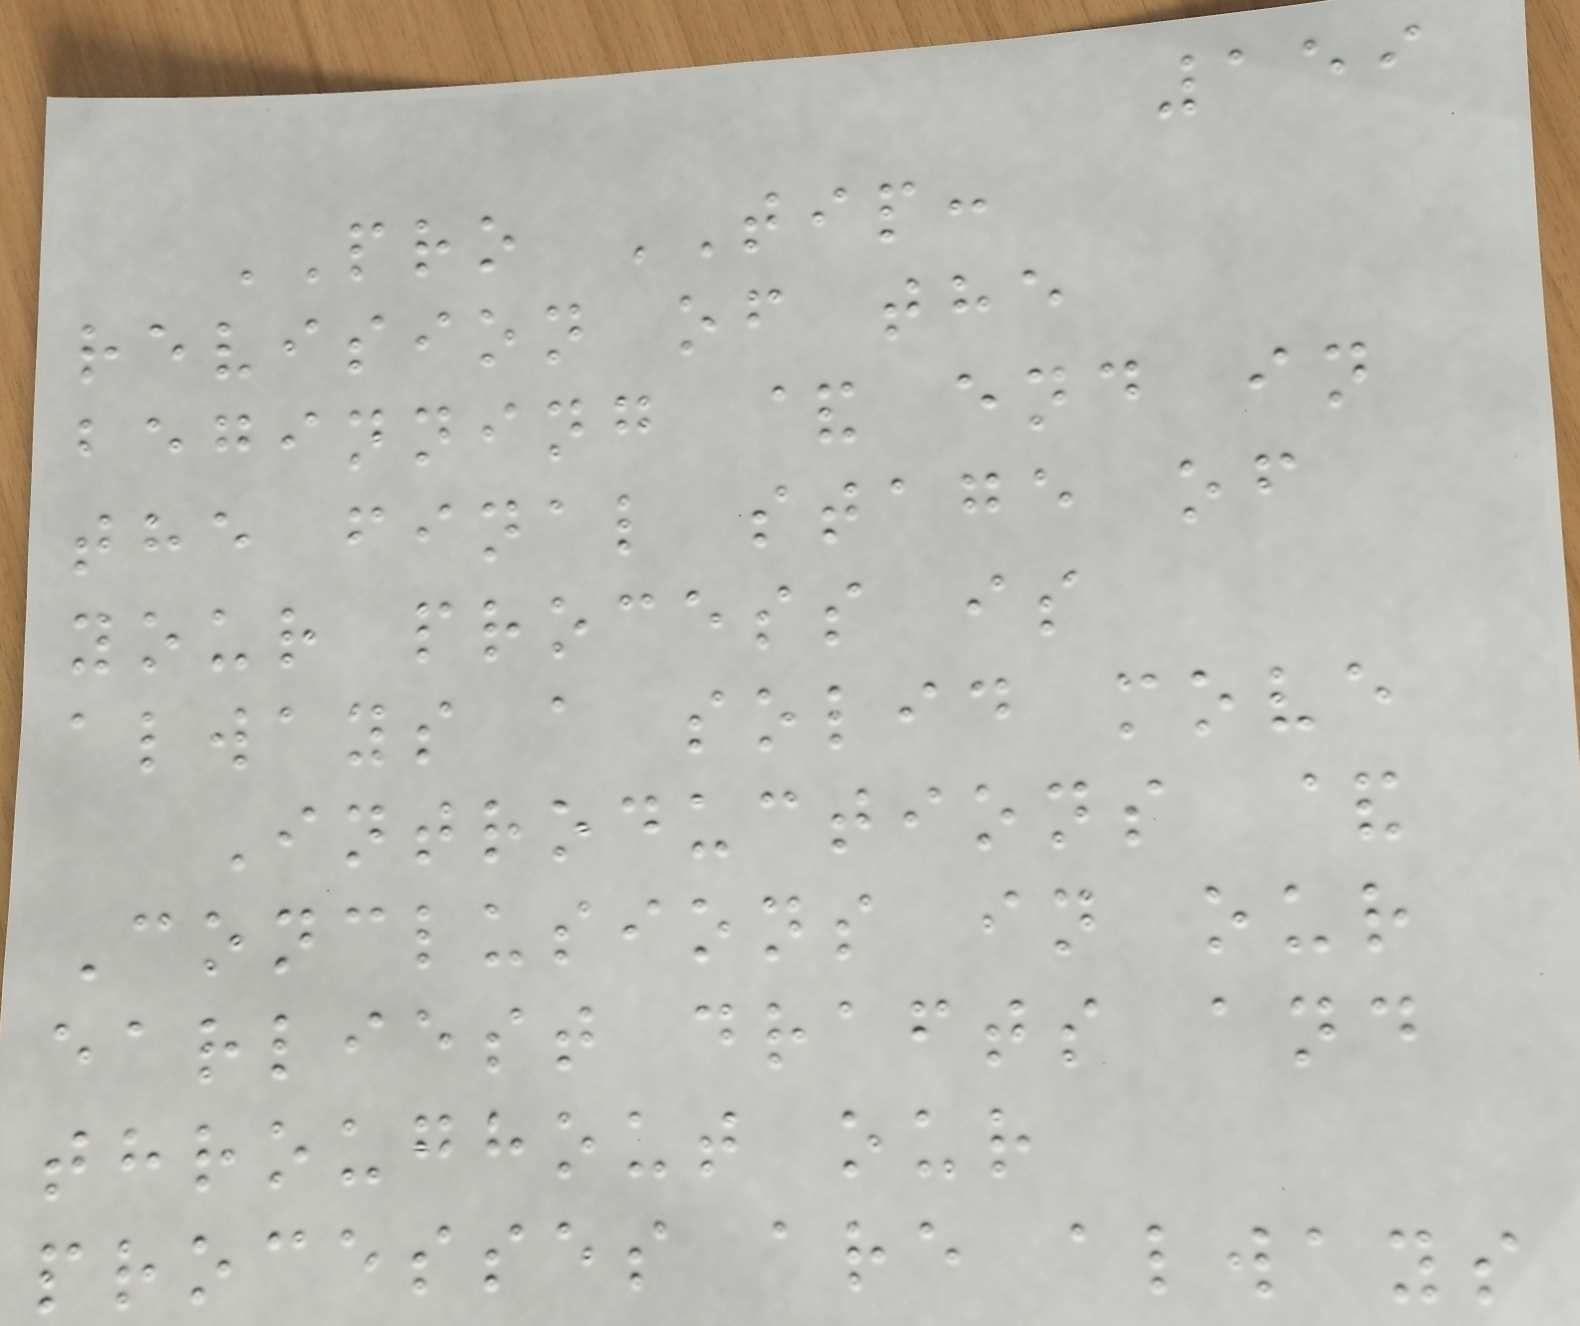159
PRO TIP:
revision of the
beginning & end in
the final stage of
your process is
always a solid move
Introductions &
Conclusions in our
earliest drafts and
throughout our
processes are always
